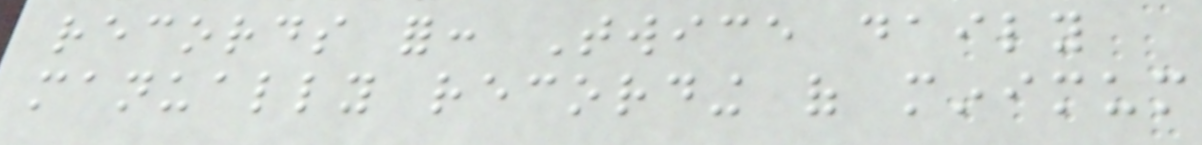records for: Twice daily
manually recording of minimum
